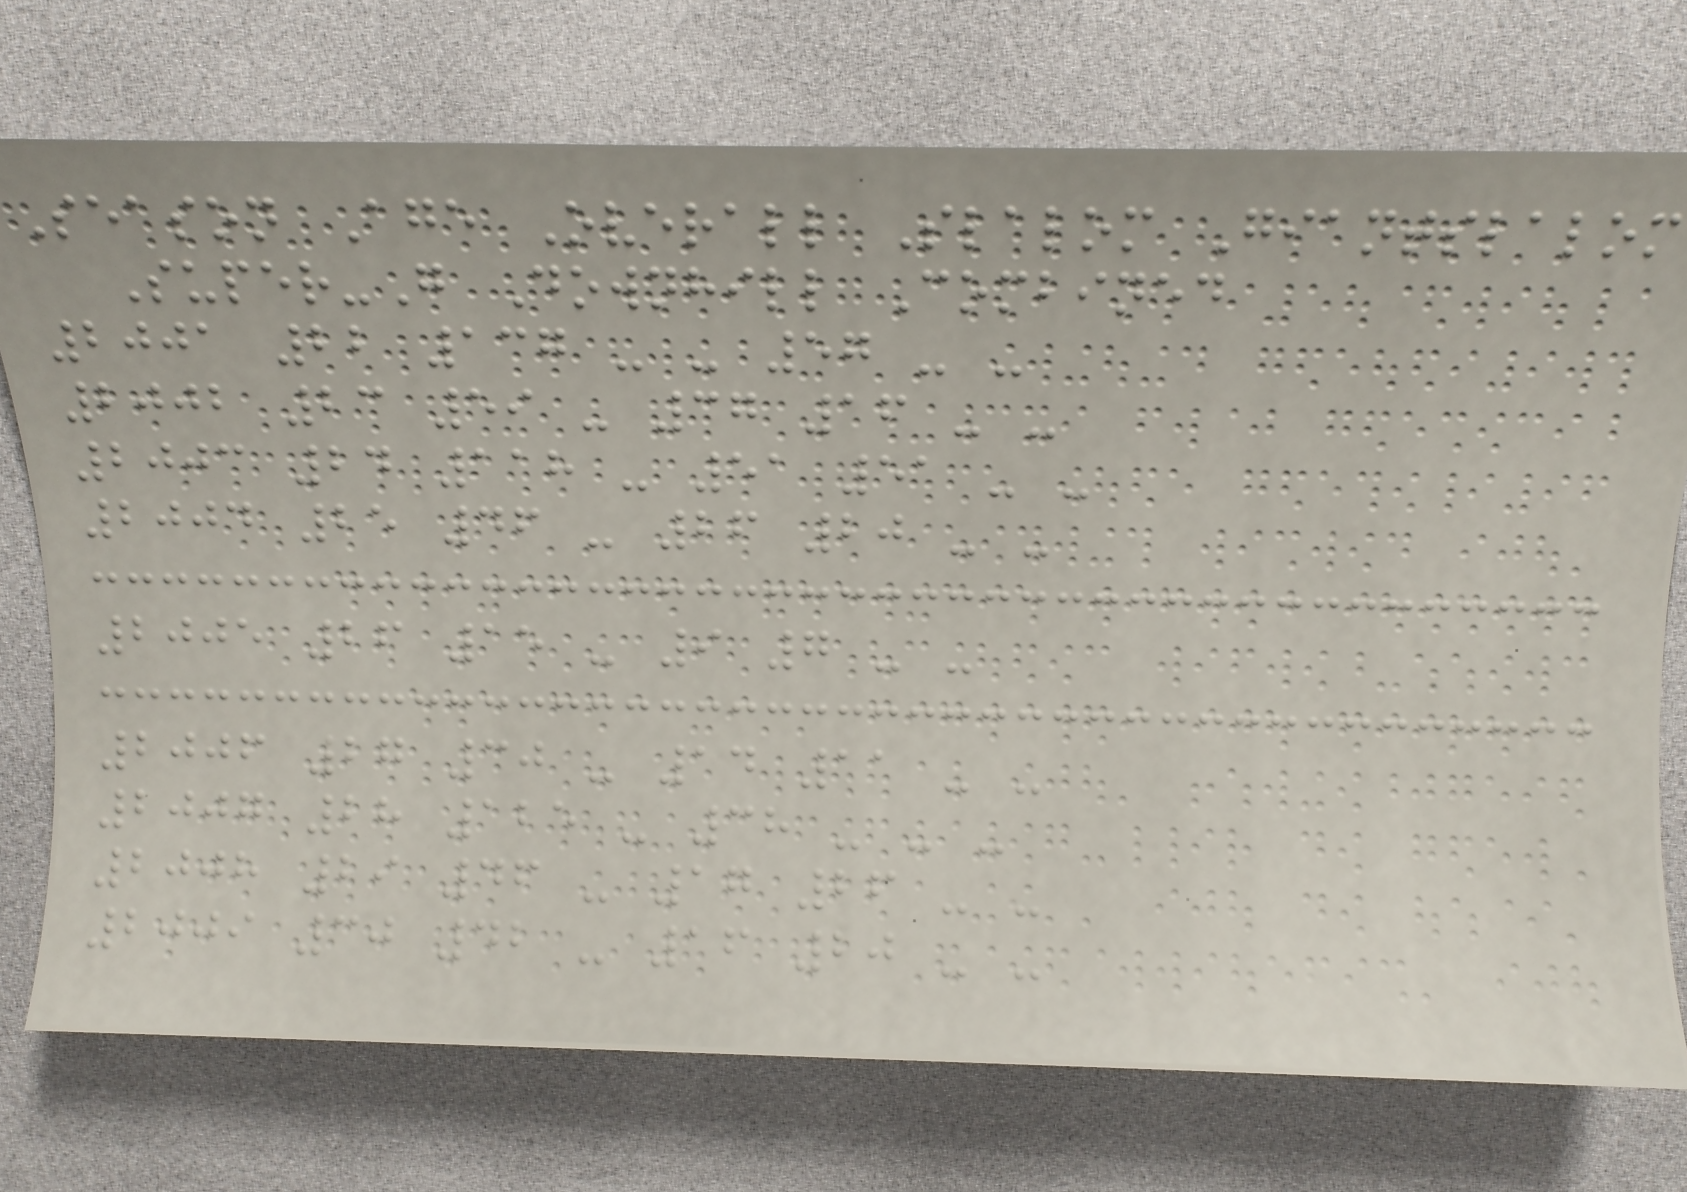Season Age Overall Slalom Giantslalom
Super-G Downhill Combined
2001 22 137 - - 57 - -
2002 23 59 - 37 16 - -
2003 24 118 - 51 51 - -
2004 25 46 - 26 20 - -
2005 26 15 - 9 7 - -
2006 27 30 - 14 11 - -
2007 28 125 - 38 - - -
2008 29 46 - 17 26 - -
2009 30 42 - 16 20 - -
